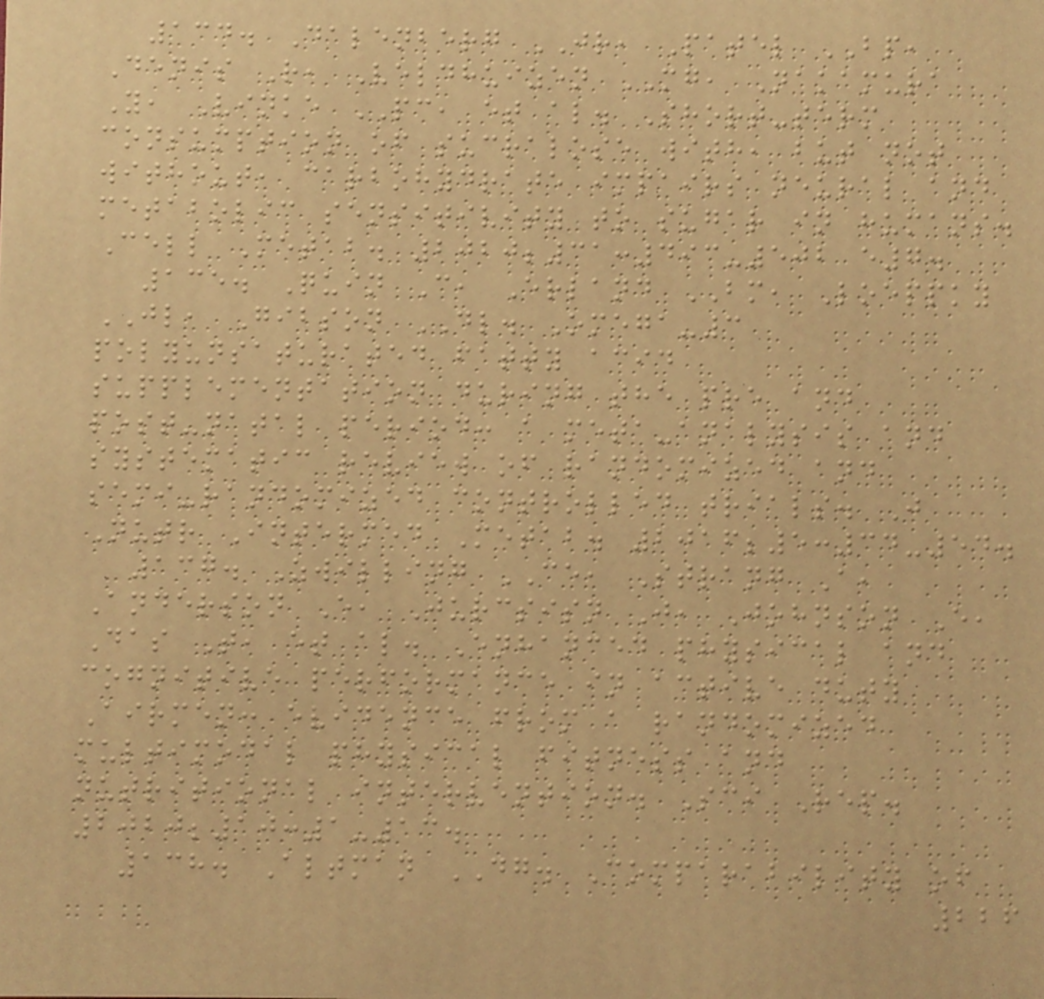134. Dalenberg JR, Patel BP,
Denis R, Veldhuizen MG, Nakamura
Y, Vinke PC, et al. Short-term
consumption of sucralose with, but not
without, carbohydrate impairs neural and
metabolic sensitivity to sugar in humans.
Cell Metab. 2020;31:493-502 e7.
135. Quin C, Erland BM, Loeppky
JL, Gibson DL. Omega-3
polyunsaturated fatty acid
supplementation during the pre and
post-natal period: a meta-analysis and
systematic review of randomized and
semi-randomized controlled trials. J
Nutr Intermed Metab. 2016;5:34-54.
137. Zwilling CE, Strang A,
Anderson E, Jurcsisn J, Johnson E,
Das T, et al. Enhanced physical and
cognitive performance in active duty
Airmen: evidence from a randomized
multimodal physical fitness and
nutritional intervention. Sci Rep.
2020;10:1-13.
138. Altman DG. Comparability of
226
